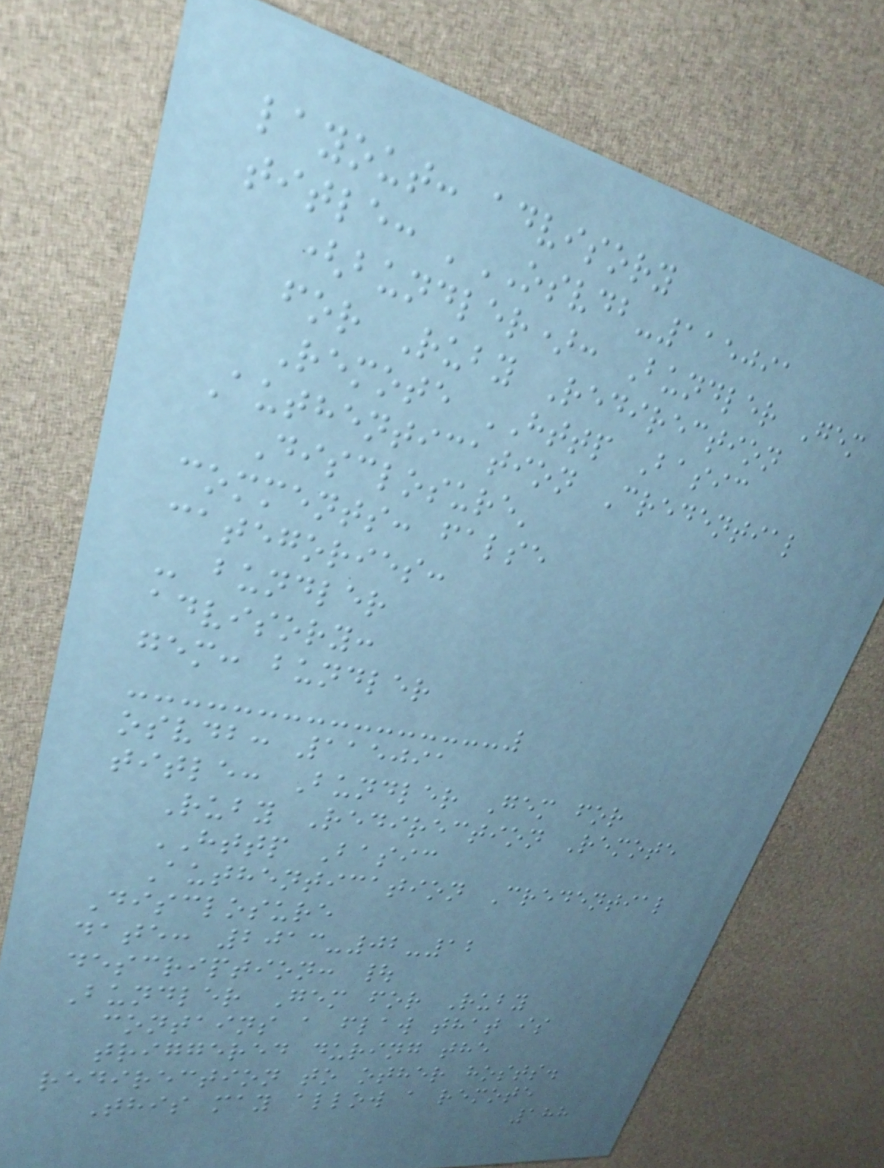layout: advisory
title: 'OSVDB-115091
(bundler): Bundler Gem
for Ruby Redirection
Remote HTTP Basic
Authentication Credential
Disclosure'
comments: false
categories:
- bundler
advisory:
gem: bundler
osvdb: 115091
title: Bundler Gem for
Ruby Redirection Remote
HTTP Basic
Authentication Credential
Disclosure
date: 2013-02-12
description: |
Bundler Gem for Ruby
contains a flaw that is
triggered during the
redirection to other hosts.
This may allow a remote
188
